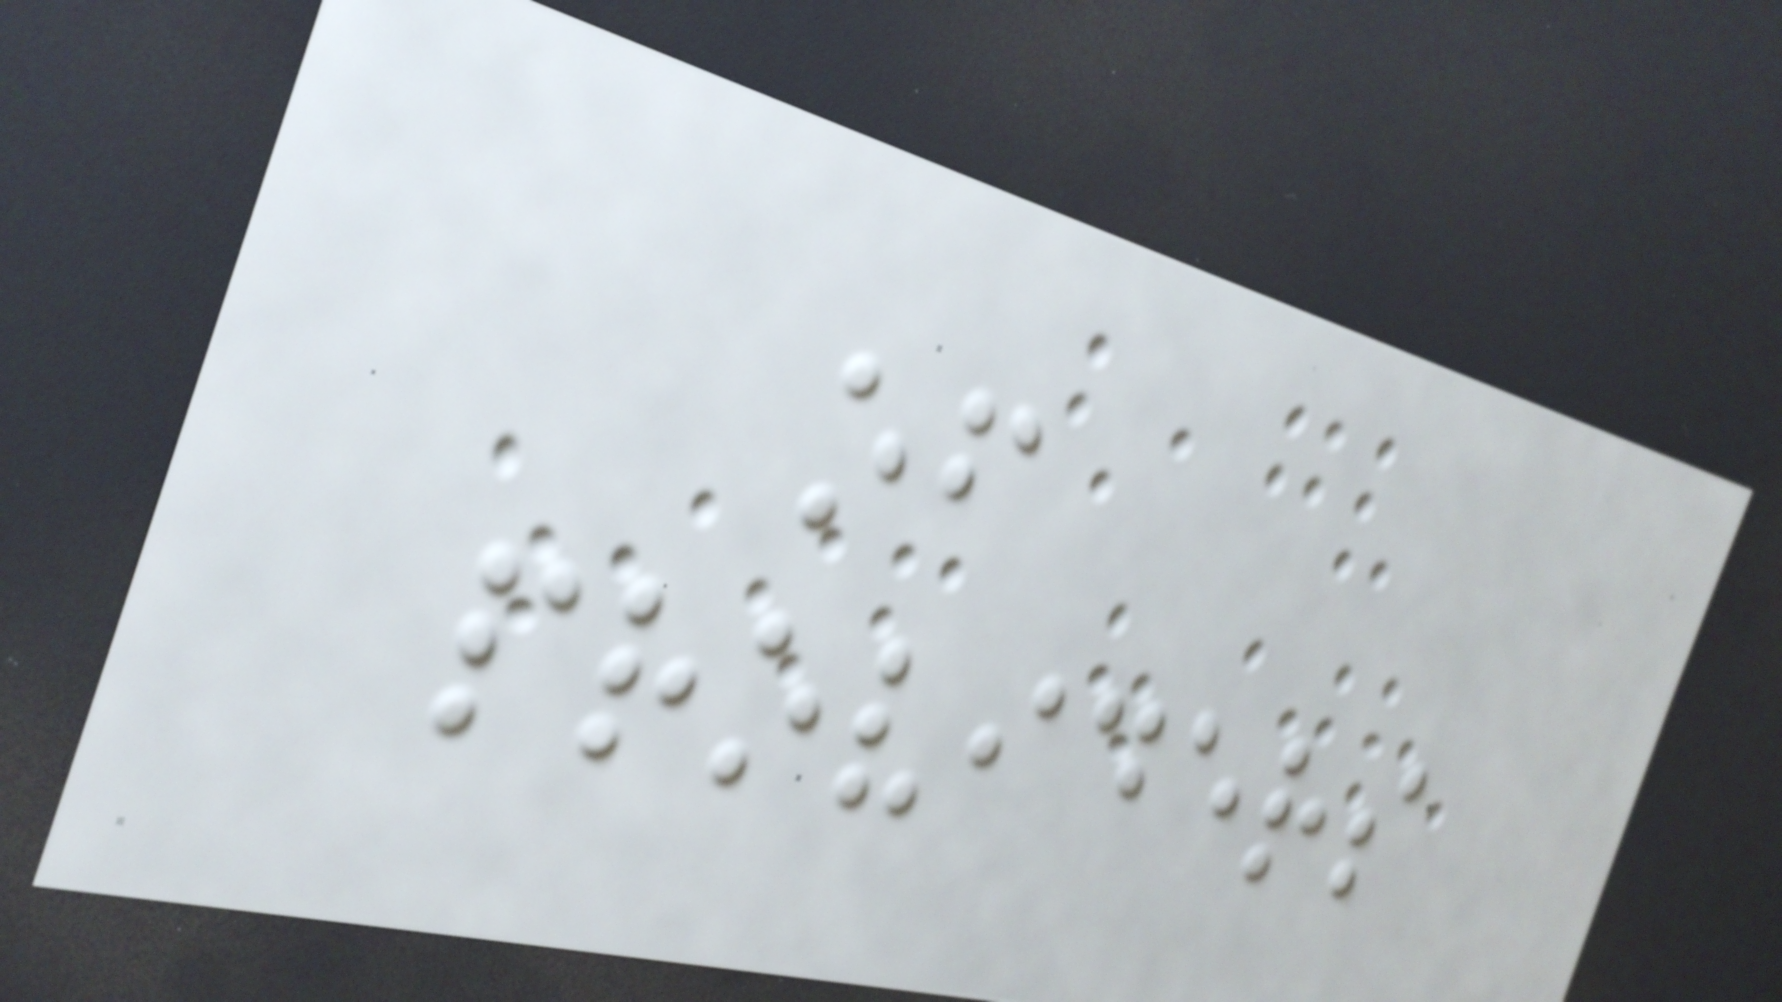of
providers
